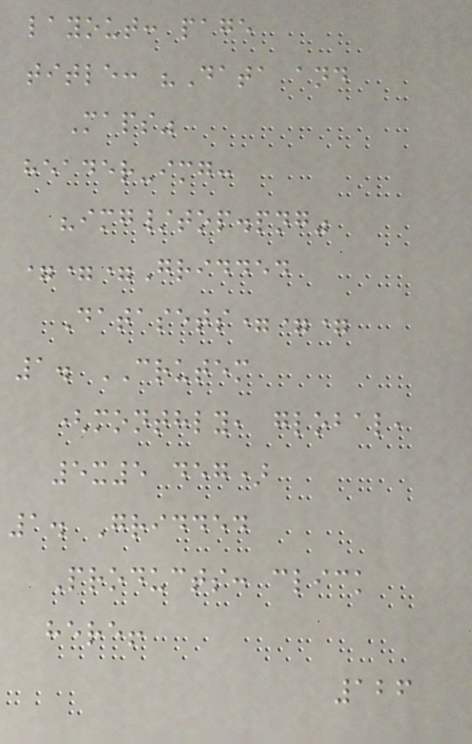layout: page
title: "Data and
Maps"
header-img:
"img/top.png"
===Gridded
Datasets===
1. CRUTEM
(monthly, global,
5x5 deg)
1. Gridded
Products: click
here!
126
